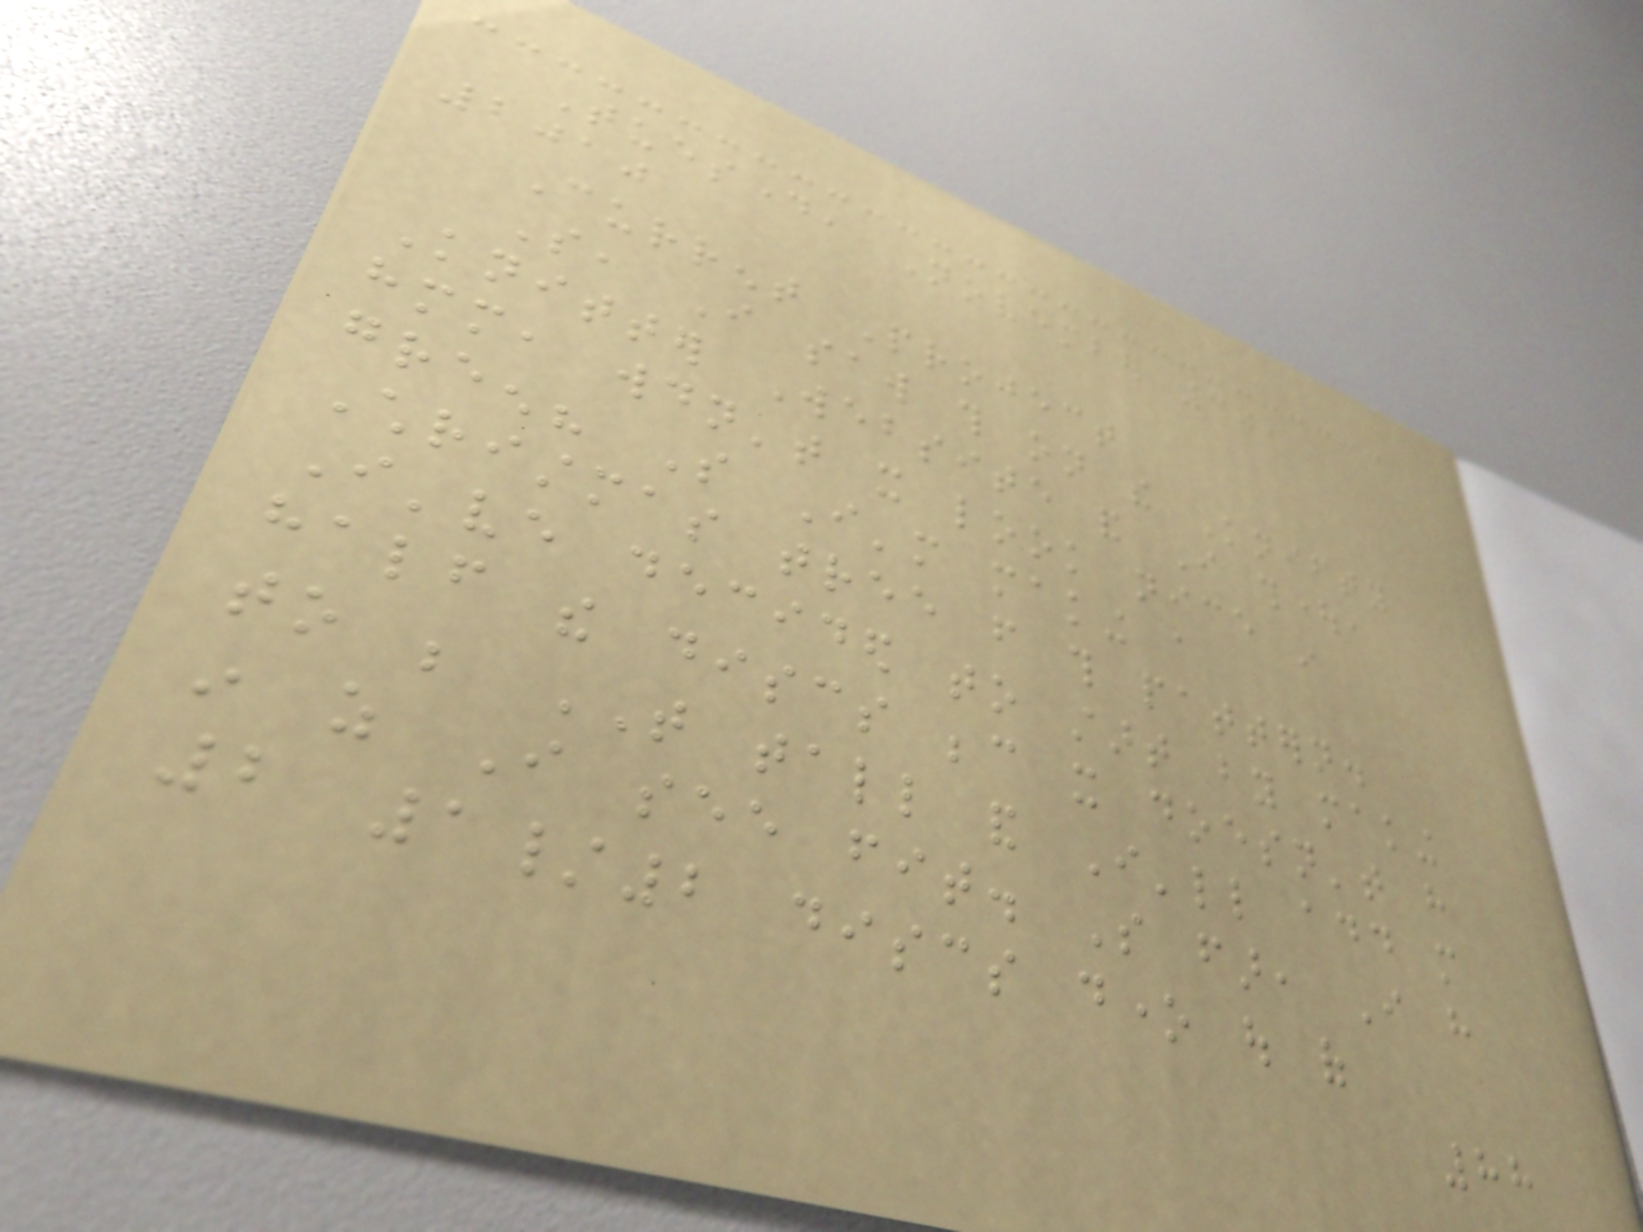Tuesday, November 30,
2010
Current Project
So, I saw this on the Knifty
Knitter Website and I thought,
hmm, wouldn't it look nice in
green? So I'm making a
Christmas tree from this pattern.
I've decided to start by making
half the discs because it doesn't have
to be THAT tall and I'll add more
in as I see fit. So far, I have
2 1/2 discs done out of
88
